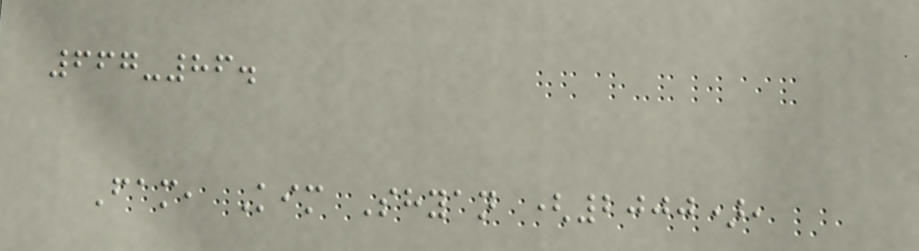667-86.
Fam, Kim Shyan (2000),
